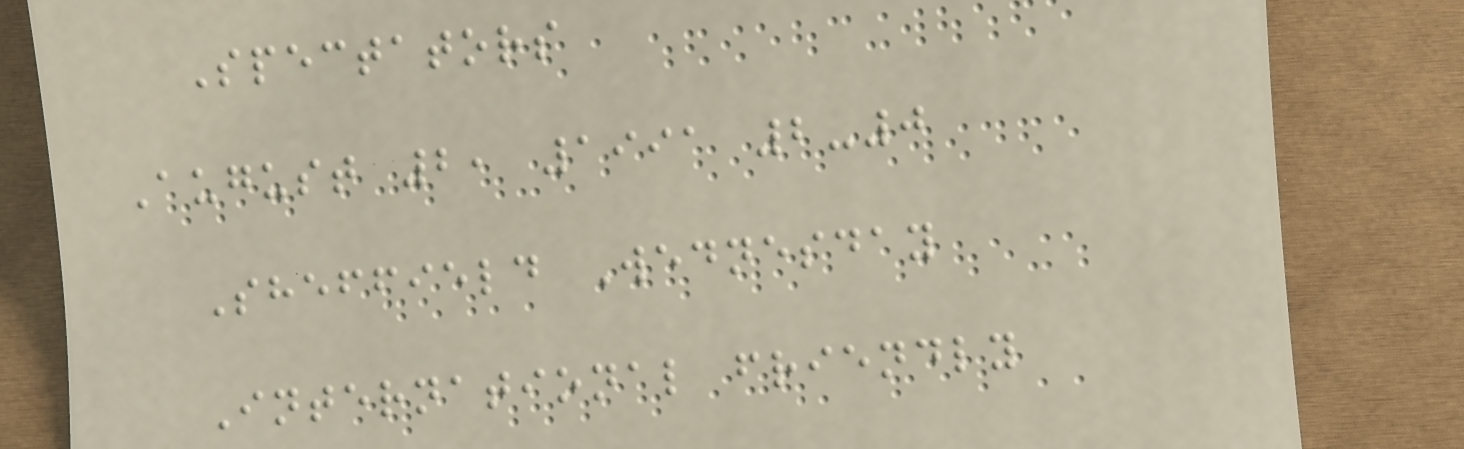Spectators
August 2, 1991 2-0
Sheffield Wednesday
International friendly
